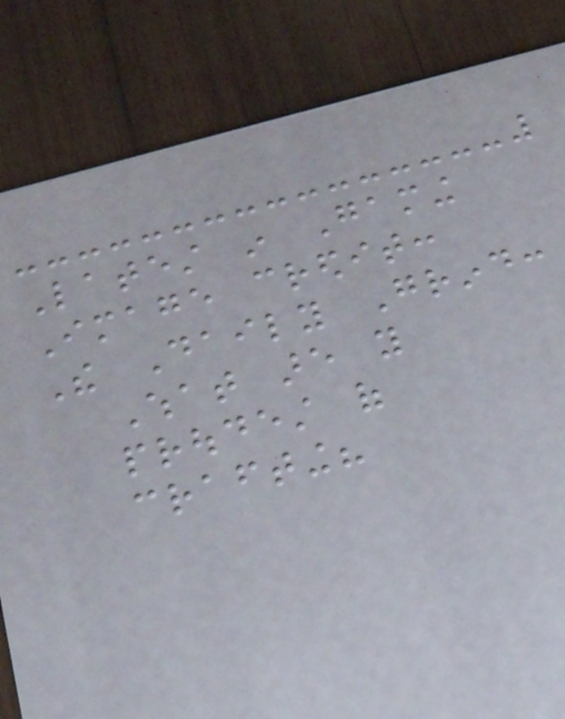Latest in Gaming
Image credit:
The Daily Grind:
What are you
proudest of
crafting?
